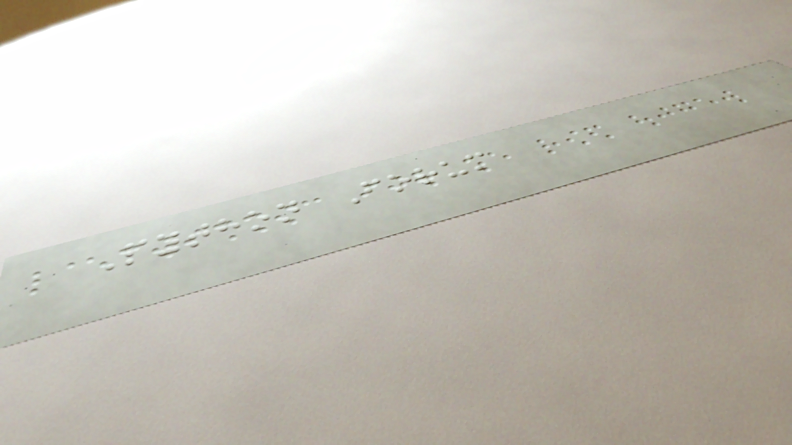Python Forum
